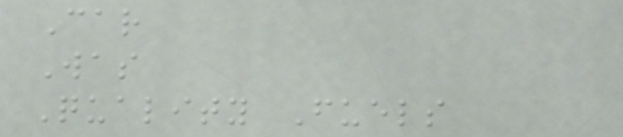Car
Was
Quality Fuels
